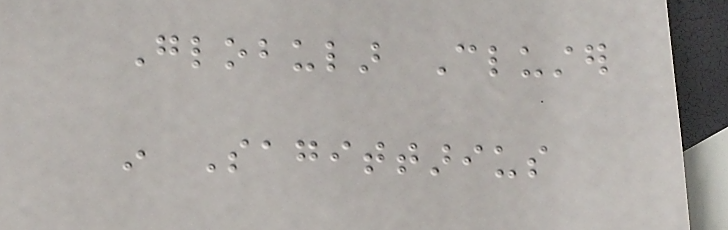Globular Cluster
in Sagittarius
